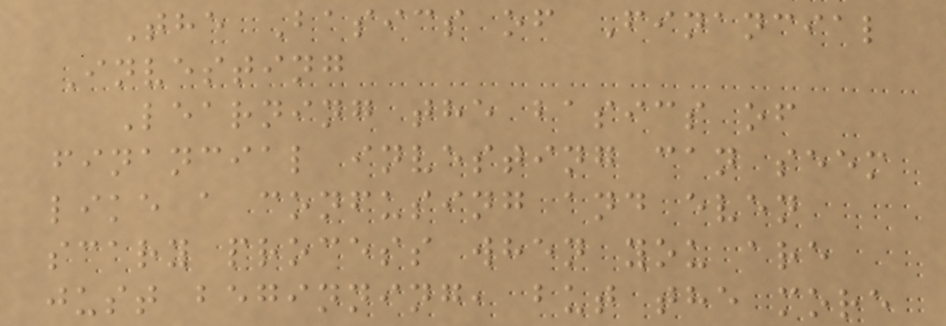The Basics of Financial
Investing
Learning the basics of
financial investing can seem
like a confusing and even
scary process when you are
just beginning, but the more
